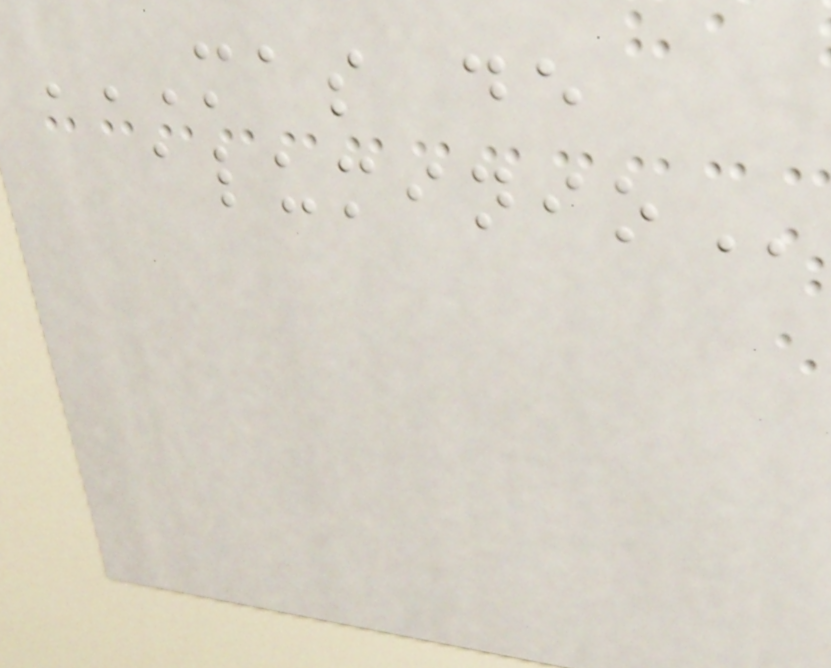MAS DE
ALUMINIO
